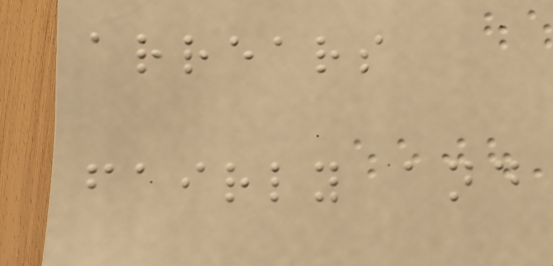arrears
fairly and
